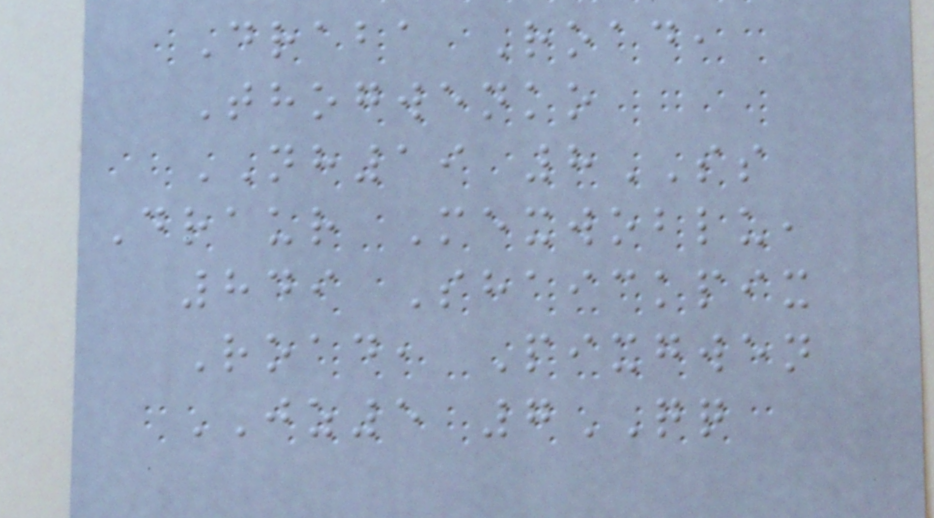Draba Road,
Thogwenko
NH19 8SS
Draur Mexwoblu,
849 Shaickpix
Road, Pixgwen
JZ5 7QQ
